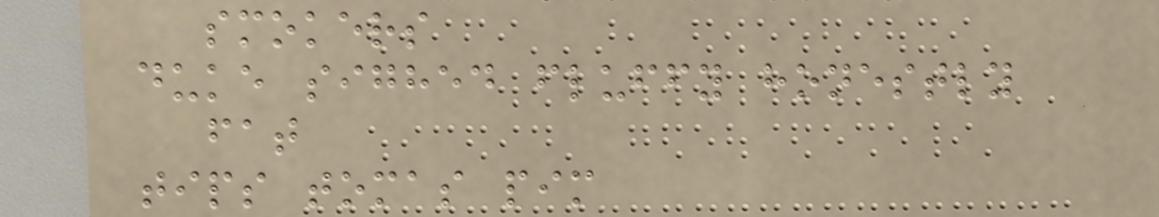smokers
duke sighed fluffy honestly
fat
tips tomas pim
